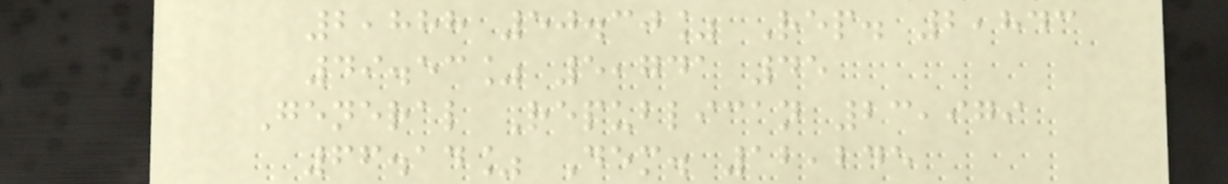2,888 50.30% Rep. 2,843
49.53% 5,741 45
General Republican 23,979
66.14% Dem. 12,245
